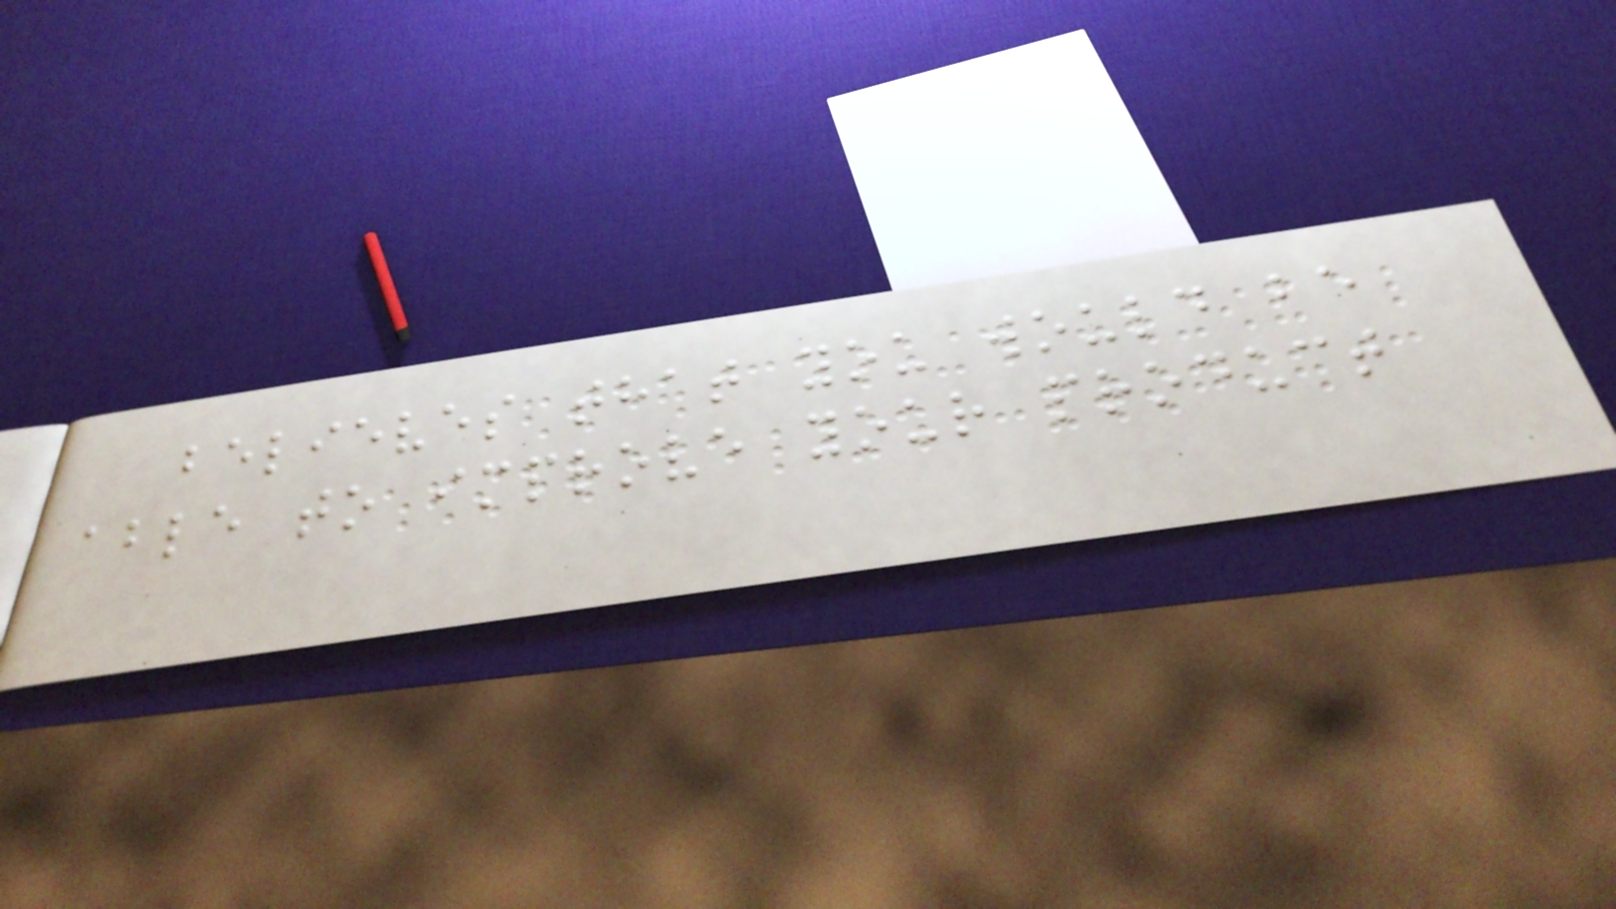believes that you would be
able to improve your product
